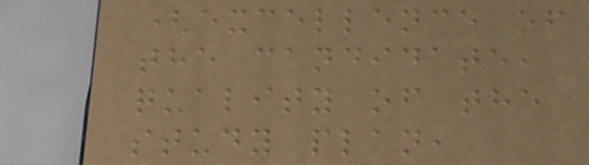(excellence of
the candidate,
quality of the
study plan,
